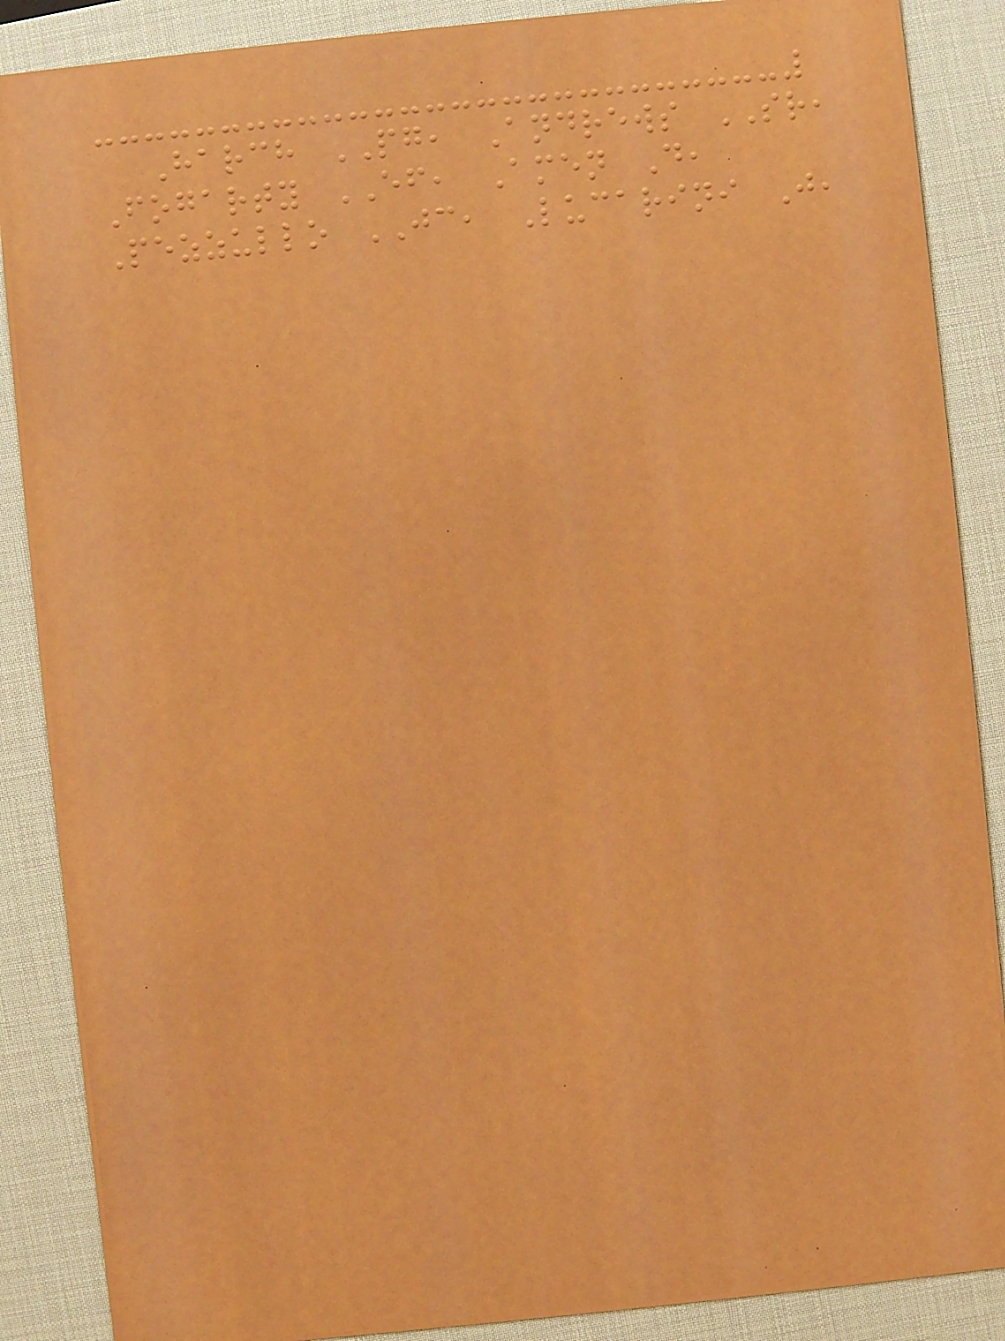Harch PG, Andrews SR,
Fogarty EF, Amen D,
Pezzullo JC, Lucarini J,
